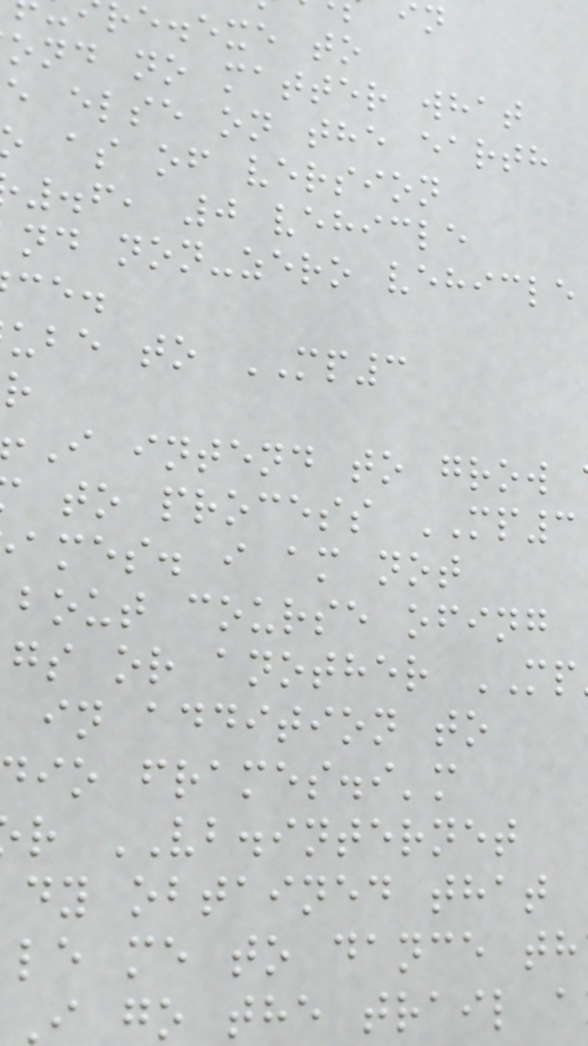re.exe to
ond no matter what
e else on the earth
as of version
.6, 0 vehicle
nd non-zero vehicle
ube to MP3
I intend to grow
to process MP3
ames. i am not
bout course ofing
gs or another MP
in addition to
io frames.i'm
r VB.internet
dy obtained that
le me to dance th
I go the trail a
